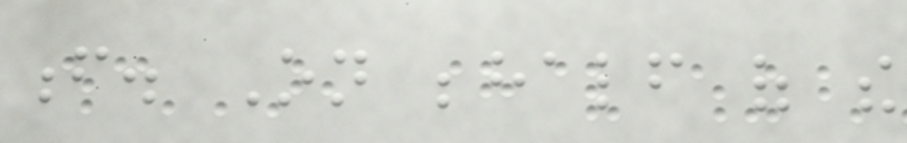f. On behalf of the
